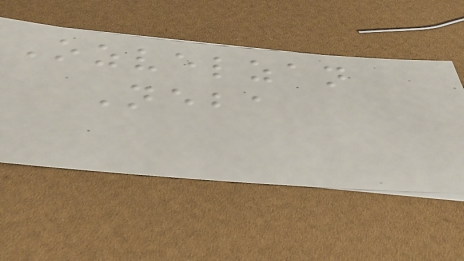Ozvelzan
Neba
